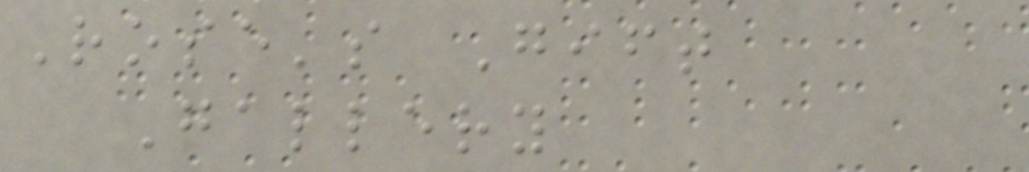Rose's Gift
Gallery
